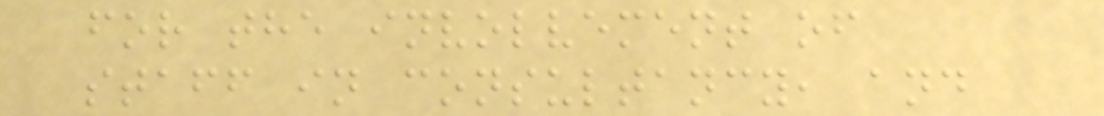for the involvement of
staff in consultancy, and
